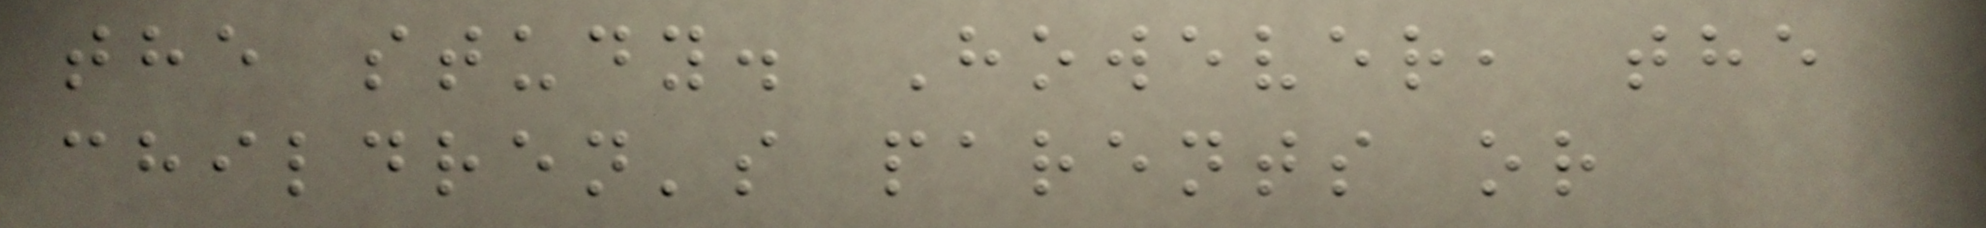the study. However, the
children's parents or
